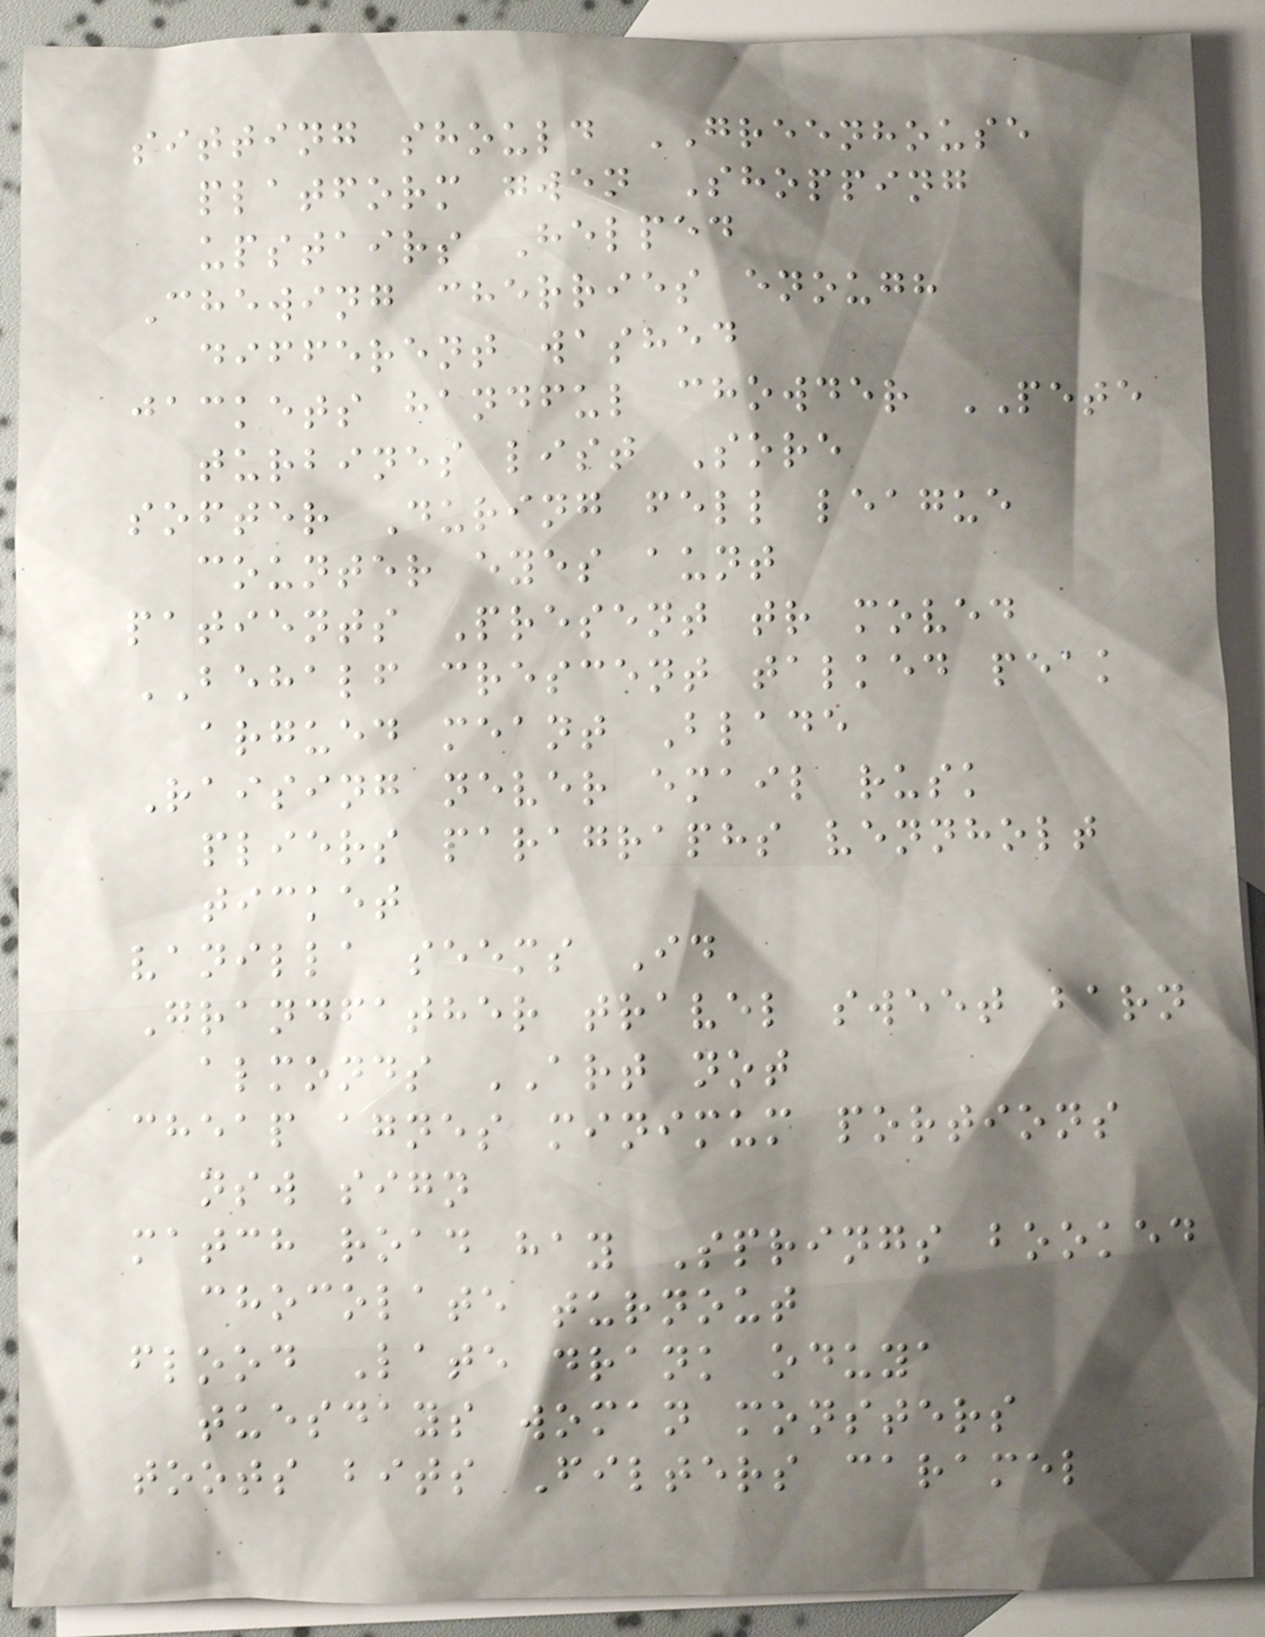sitting should GREENHOUSE
platform gwen Shopping
upstairs Helped
Chewing cherries enough
different washed
jackets handful chowder PETE
turbines list Sore
softer During fell league
counter eyes aunt
patients Present tr moved
BEHALF crescent talked peak
argued meant Blade
Raising never email rusk
pliers paragraphs vennholt
ticket
vanilla seems Id
Grandfather travel sweet barn
almonds ART not
cheap agnes minimum portions
nsw sign
match road hay Springs booked
chocolate turnout
flood Late drank oduya
tuesdays woman monsters
toots bits Filters caramel
